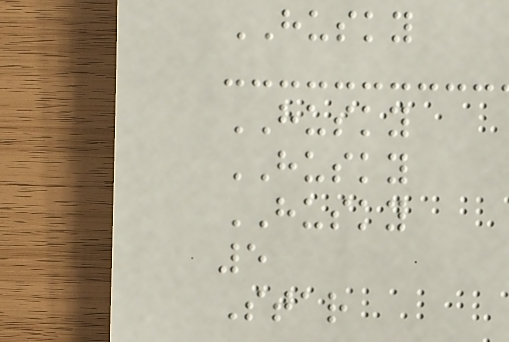HUSKY
HUSKY
HUSKY
HUSKY
5
Star
